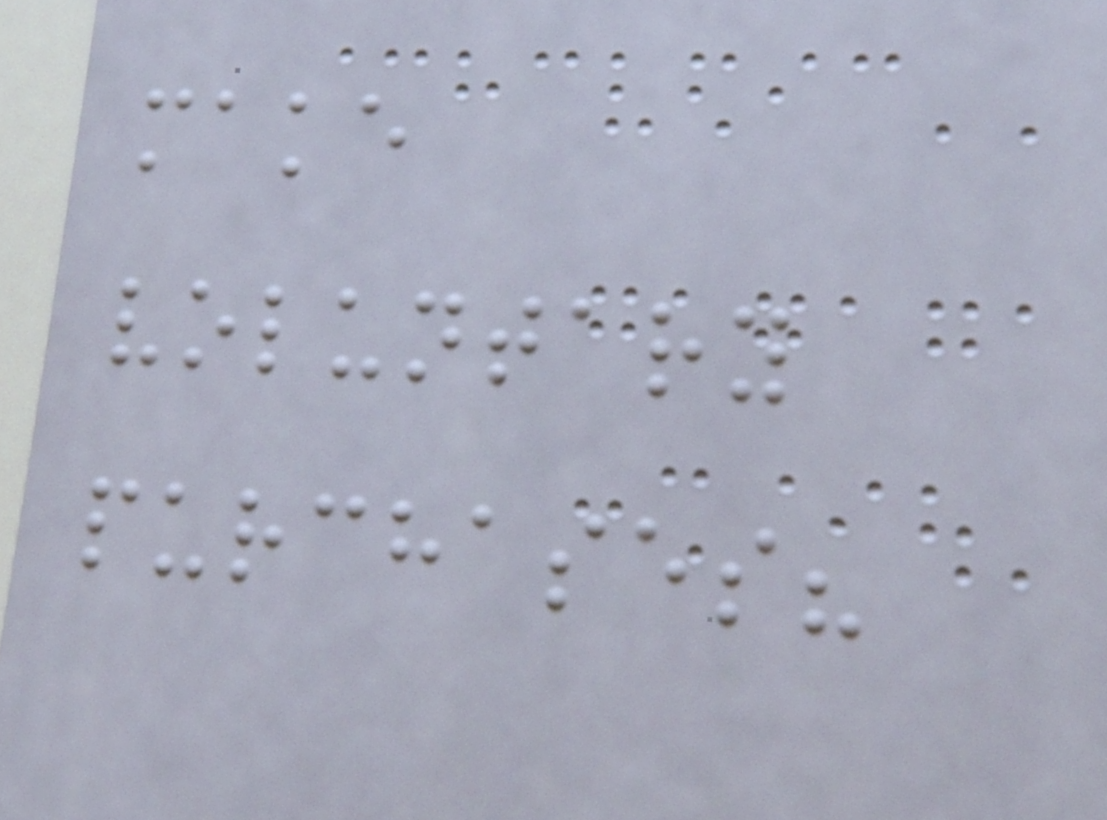make
voluntary
purchases?
